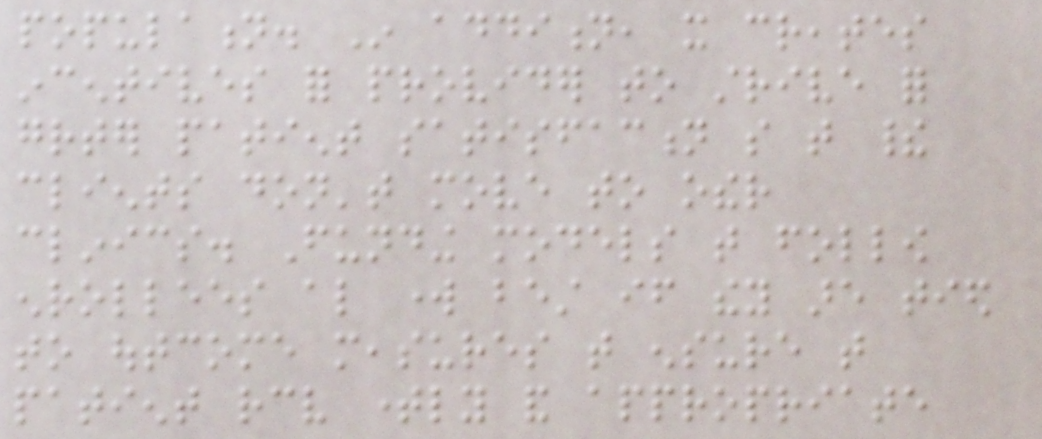population. In addition, it creates
incentives for provider to strive for
greater patient satisfaction so that their
clients don't move to other
clinics. Funding models that follow
enrollees also work best if they are tied
to outcome measures that ensure that
patient receive timely and appropriate
